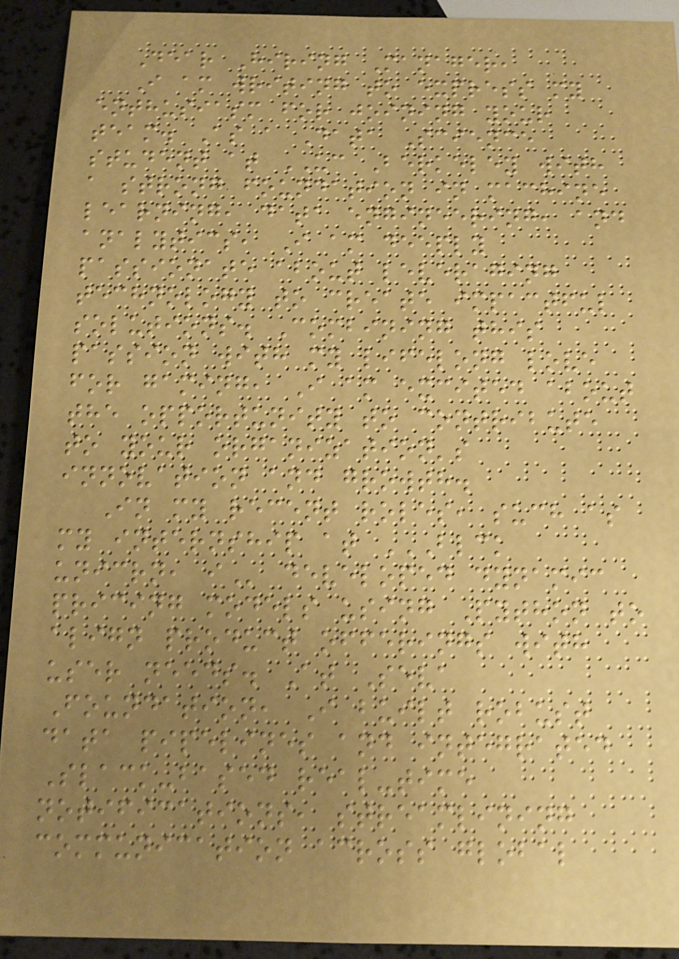Dear Hiring Manager,
I am writing to express my
enthusiasm for joining your
team. As a Data Science
student at UC Berkeley with
a strong foundation in machine
learning, data engineering, and
analytics, I am deeply
passionate about leveraging
technology to create impactful
solutions. Combining this
passion with my lifelong love
for gaming, I am excited about
the opportunity to contribute
to your organization's
innovation and growth.
In my recent roles, such as
my internship at BLCK
UNICRN, I developed dynamic
pricing models using Python to
align product offerings with
user needs. At Seva
Foundation, I built robust
data pipelines and integrated
Slack-based real-time
notifications, streamlining
communication across global
